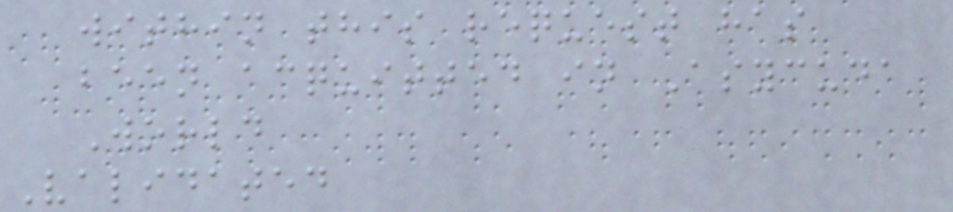within this request has
been acquitted in Asycuda
World
Validated
